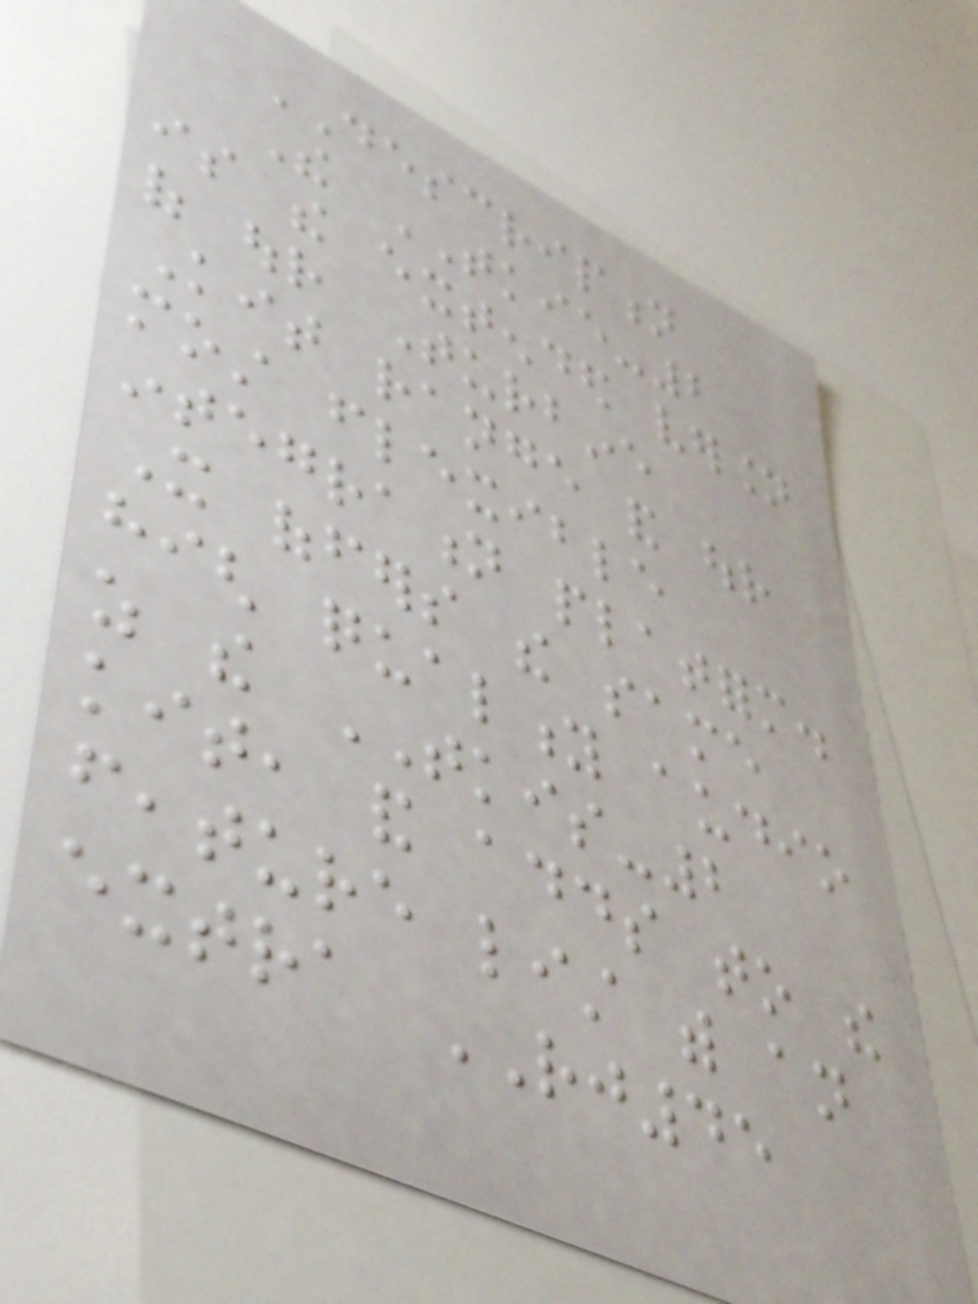DESCRIPTION
The TKIE-2
is the extended version
of our Turbine
Kit range and our
most flexible
integration platform.
It offers the same
high quality audio
as the TKIS-2
kit, and adds to the
feature list with an
extra RJ45
